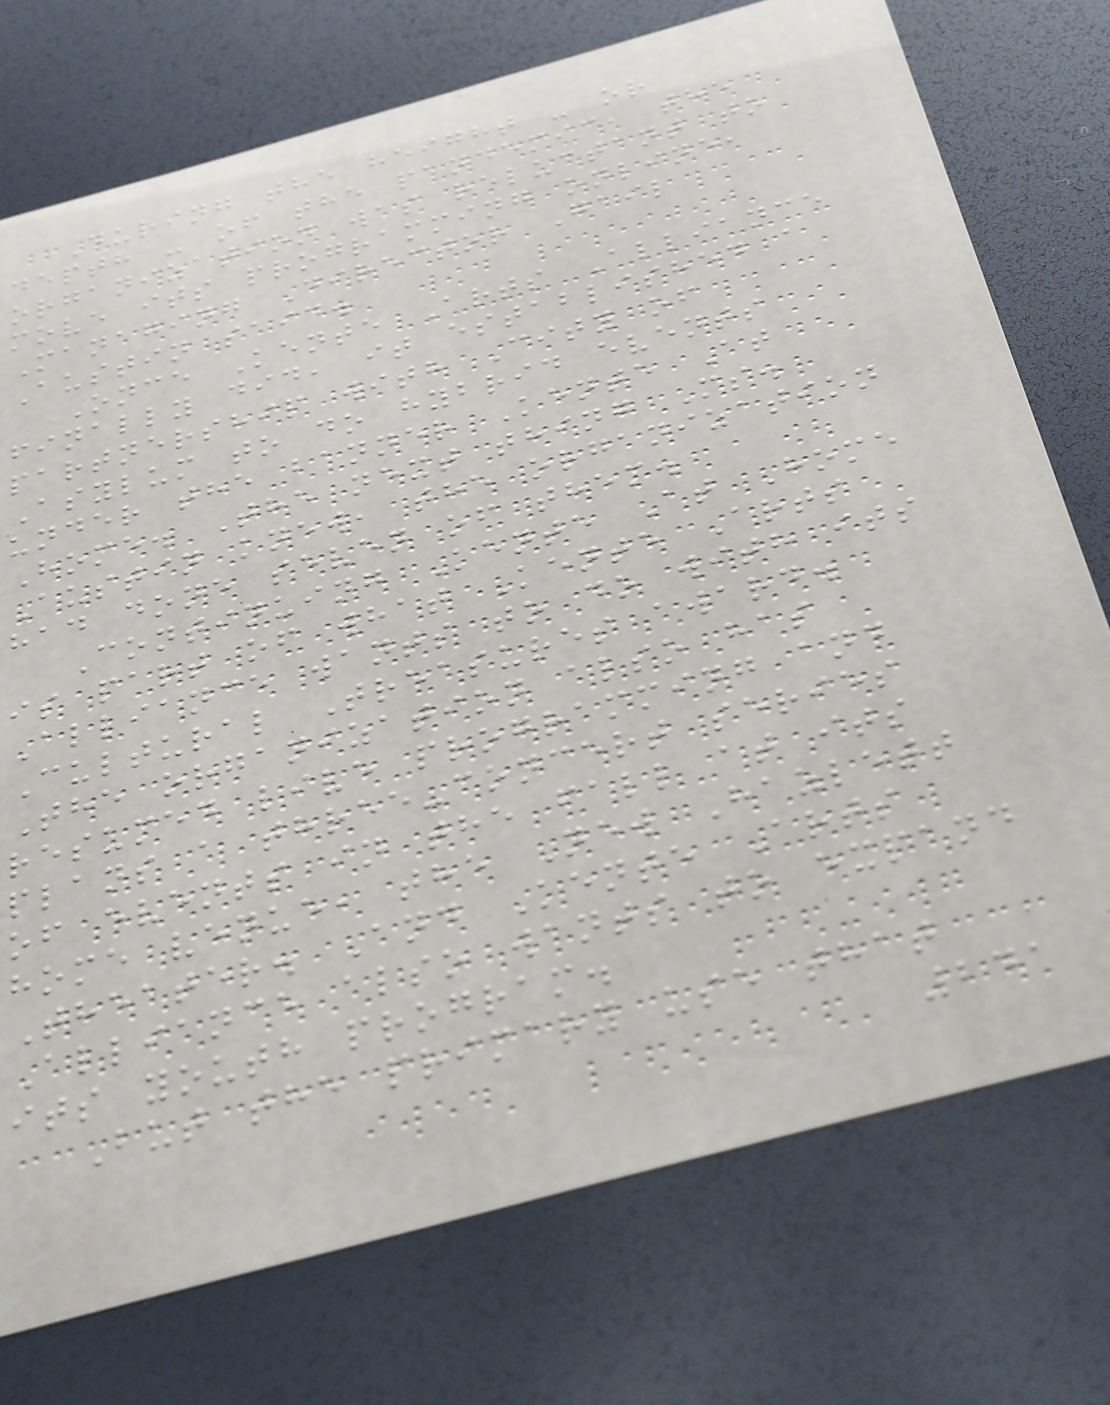During the height - or
depth - of the pandemic, the
organization was reluctant to
move its programming online,
Managing Director Gail
Austin said.
Once Kente Arts Alliance
finally did, it established a
partnership with City of
Asylum to do hybrid events
under the banner Kente At
Home. The next thing Ms.
Austin knew, the organization
had done seven of them.
Continuing Kente At Home
is part of what Kente Arts
Alliance wants to do with its
Cultural Treasures award.
The organization also has
resumed live programming and
plans a three-concert series
of events in the fall at its
home venue, the New Hazlett
Theater. And Kente Arts
Alliance also wants to expand
its youth program.
But the primary use that
241
